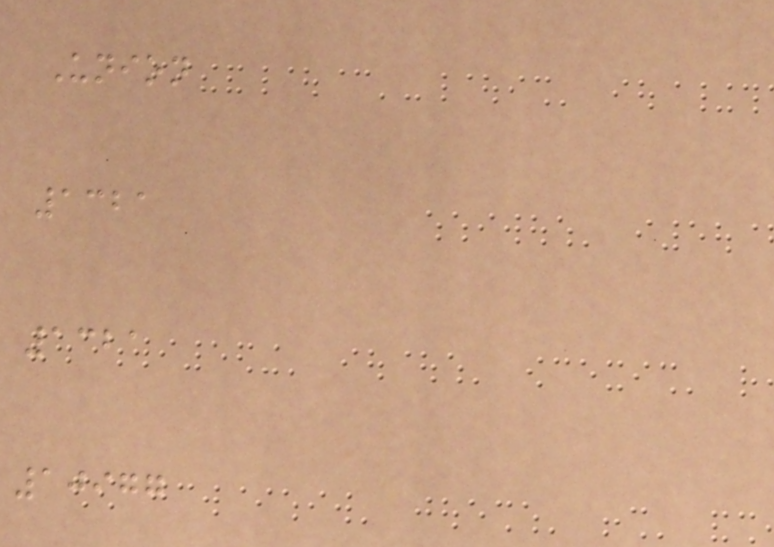Union
1321
1321
10977
